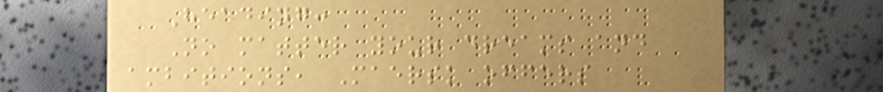Heading:
No matter your dreams and
ambitions, Maersk offers
